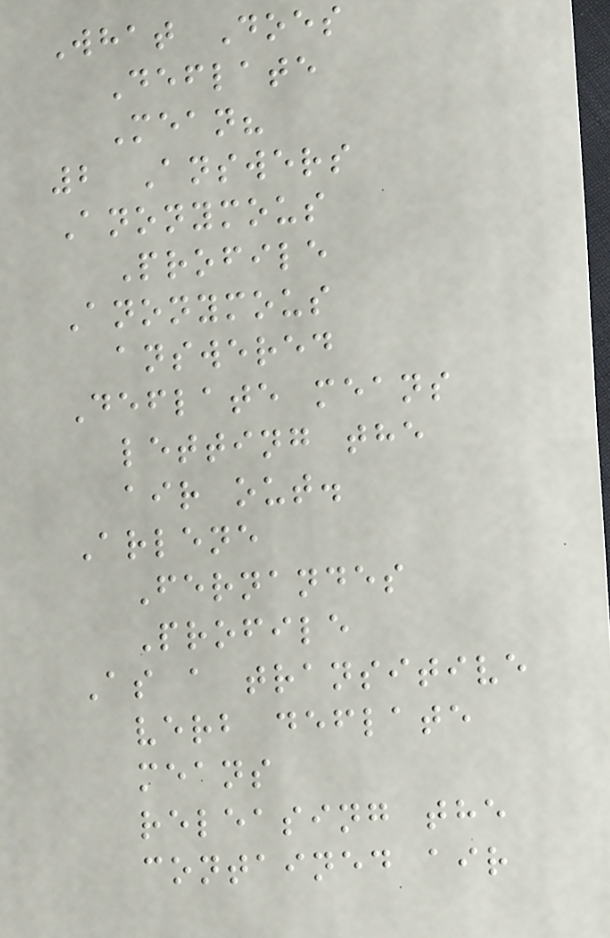What Does
Deflate
Mean?
2 Answers
Anonymous
Profile
Anonymous
answered
Deflate means
letting the
air out.
Arlene
Fernandes
Profile
As a transitive
verb deflate
means
releasing the
contained air
